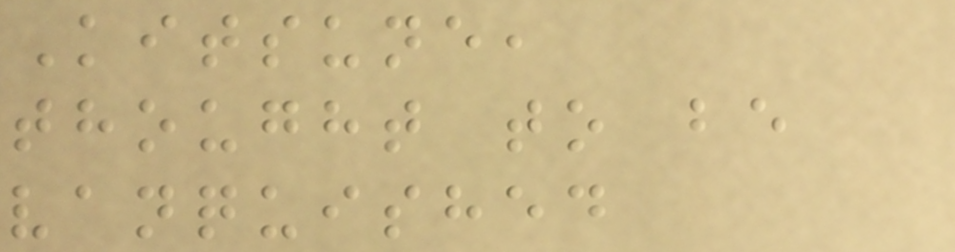Kitsune,
thought to be
vanquished
